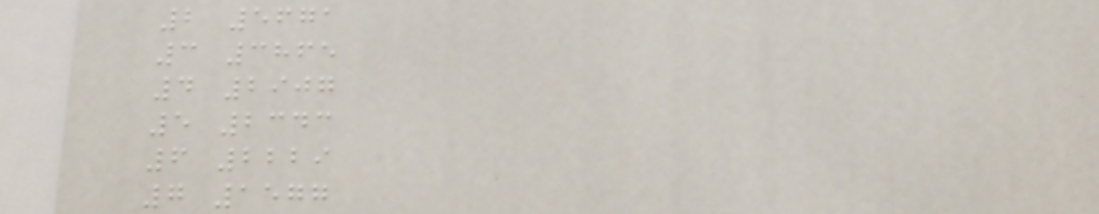2 5671
3 3865
4 2907
5 2343
6 2229
7 1577
